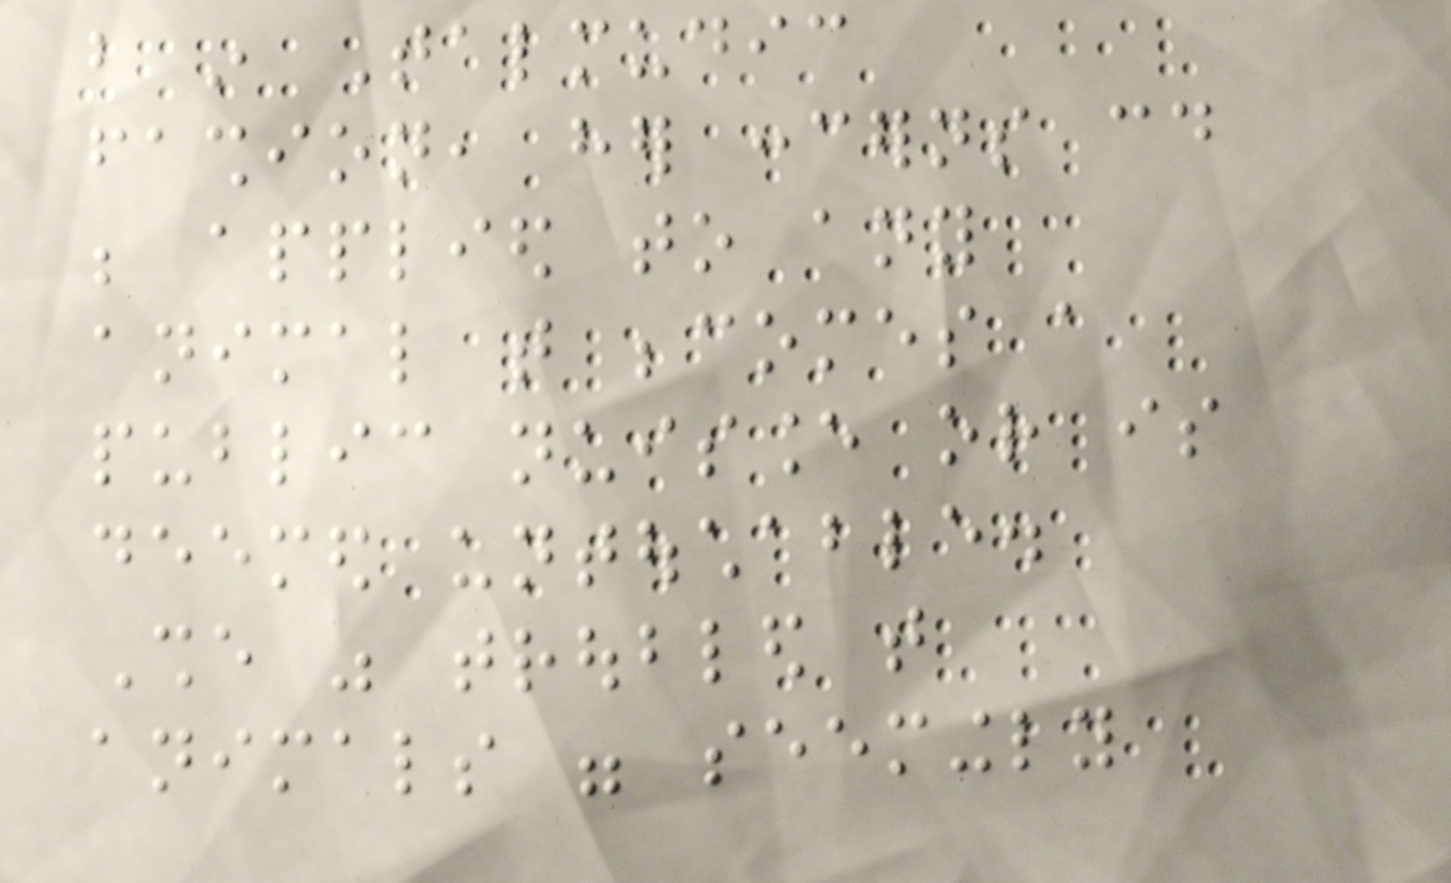but in Talmudic
fashion, her concerns could
be applied to any
animal that becomes a
public nuisance or is
deemed untouchable.
She was troubled that
animals were seemingly
